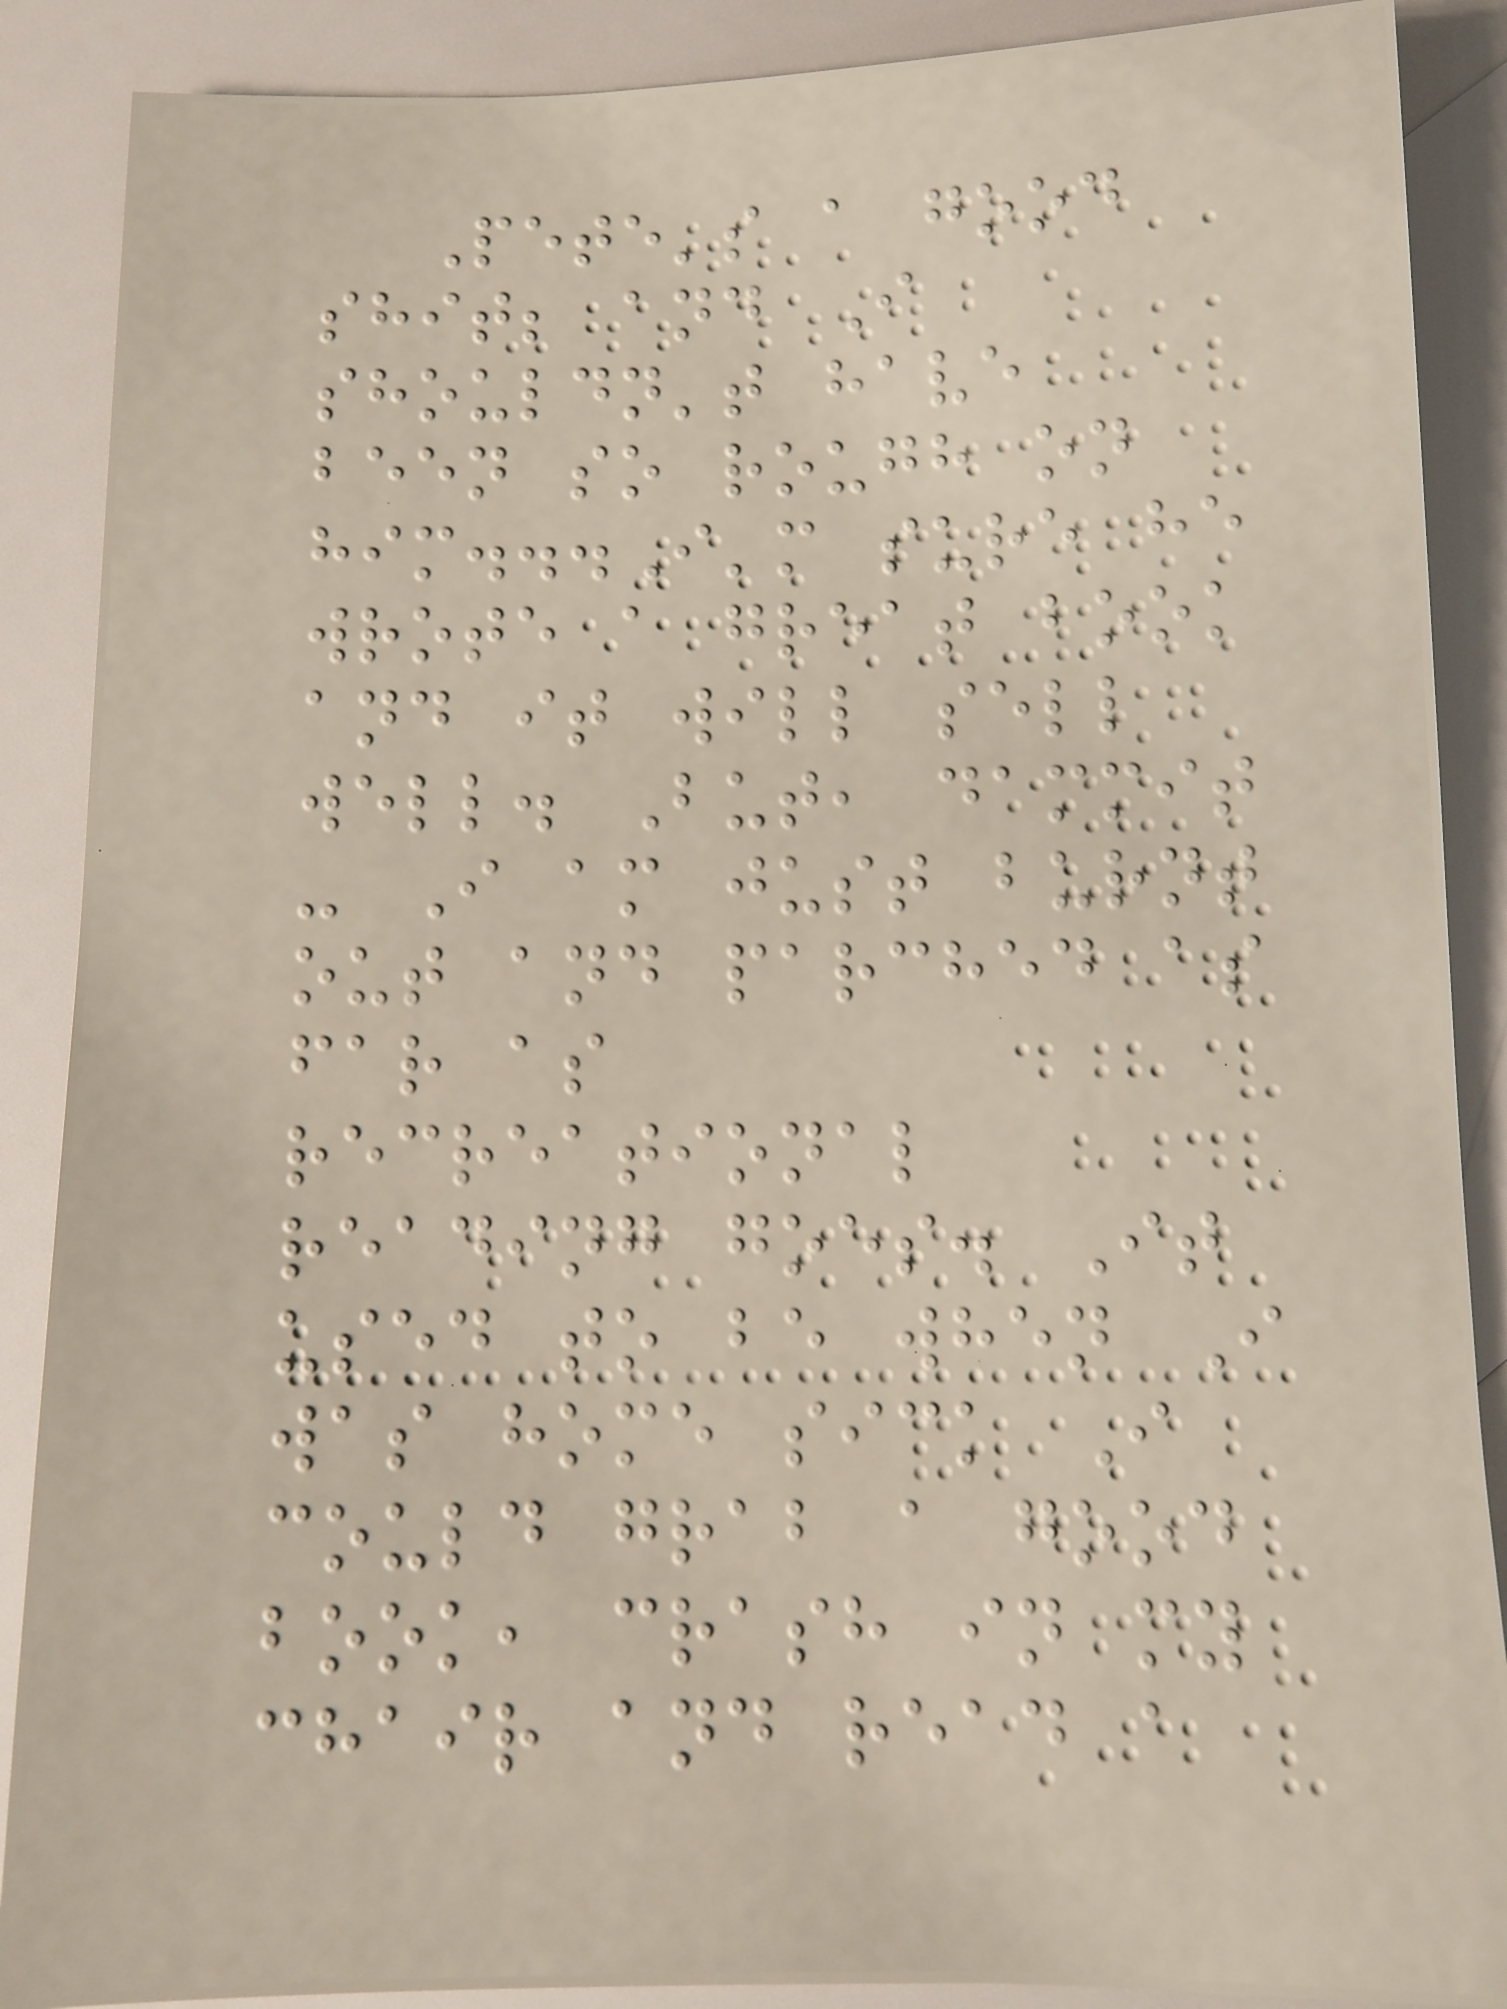Pete's a good
shit; and I
shouldn't have
been so rough on
him...I'm sure he
wrote a great book
and it will sell
well. But, dammit
- I am just burnt
out and parched as
far as
recreational
reading goes. It
used to be when I
was home sick I
could grab a good
book, crash in my
chair and read a
